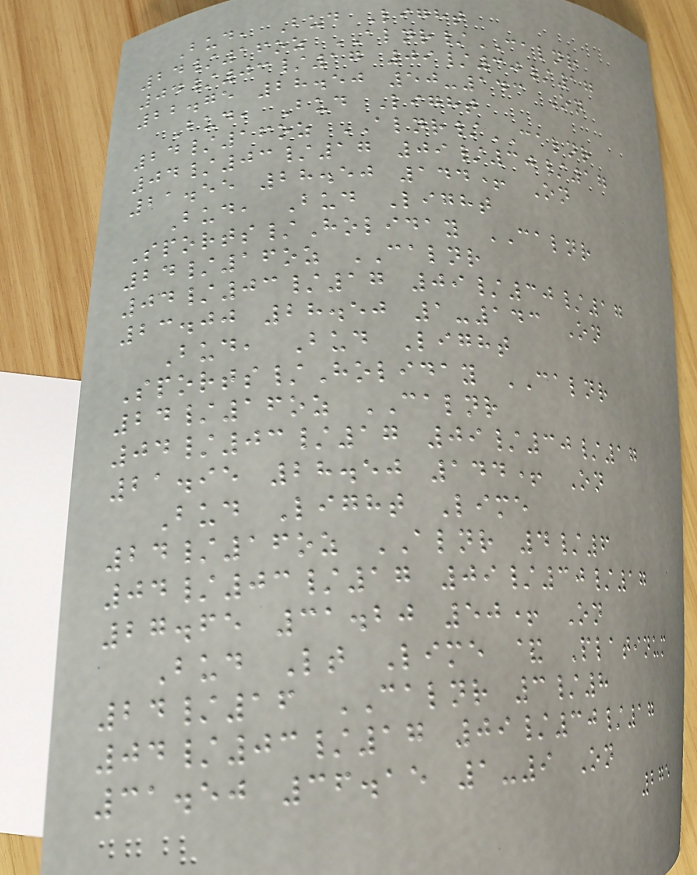Bud, Bud Light
24/16oz ALNR/CALNR
04/03/17 09/30/17
22.75 28.50 50-143 On
Bud, Bud Light
24/16oz ALNR/CALNR
04/03/17 09/30/17
21.55 28.50 144+ On
Bud, Bud Light
Sports/Holiday CALNR
24/16oz CALNR
04/03/17 09/30/17
23.00 28.50 1-143 On
Bud, Bud Light
Sports/Holiday CALNR
24/16oz CALNR
04/03/17 09/30/17
21.95 28.50 144+ On
Bud Light Lime
24/16oz ALNR 4/6
04/03/17 09/30/17
27.65 31.20 50+ On
Bud Lt Lime & Platinum
24/16 CALNR 3/8
04/03/17 09/30/17
31.50 36.15 1-9 On
275
